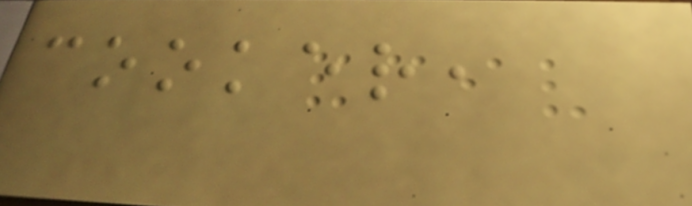cooker,
